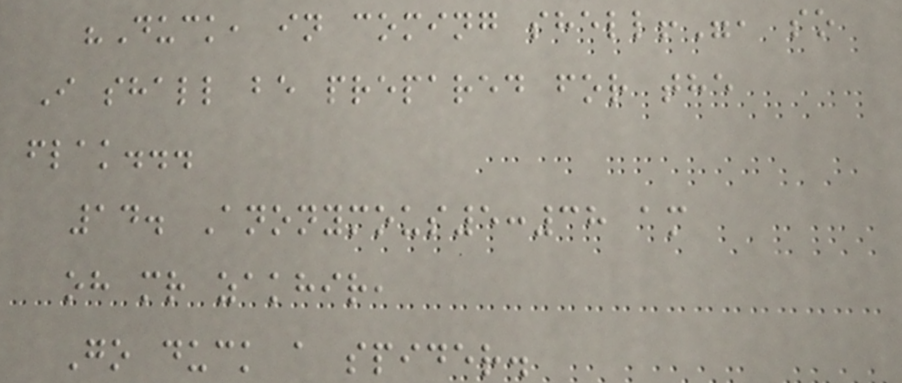"Duck, in coming shell!", so
I shall be prepared for the
flak...
14. Anonymous5:38 am
oh mr zakhir,
Go duck a spider.
